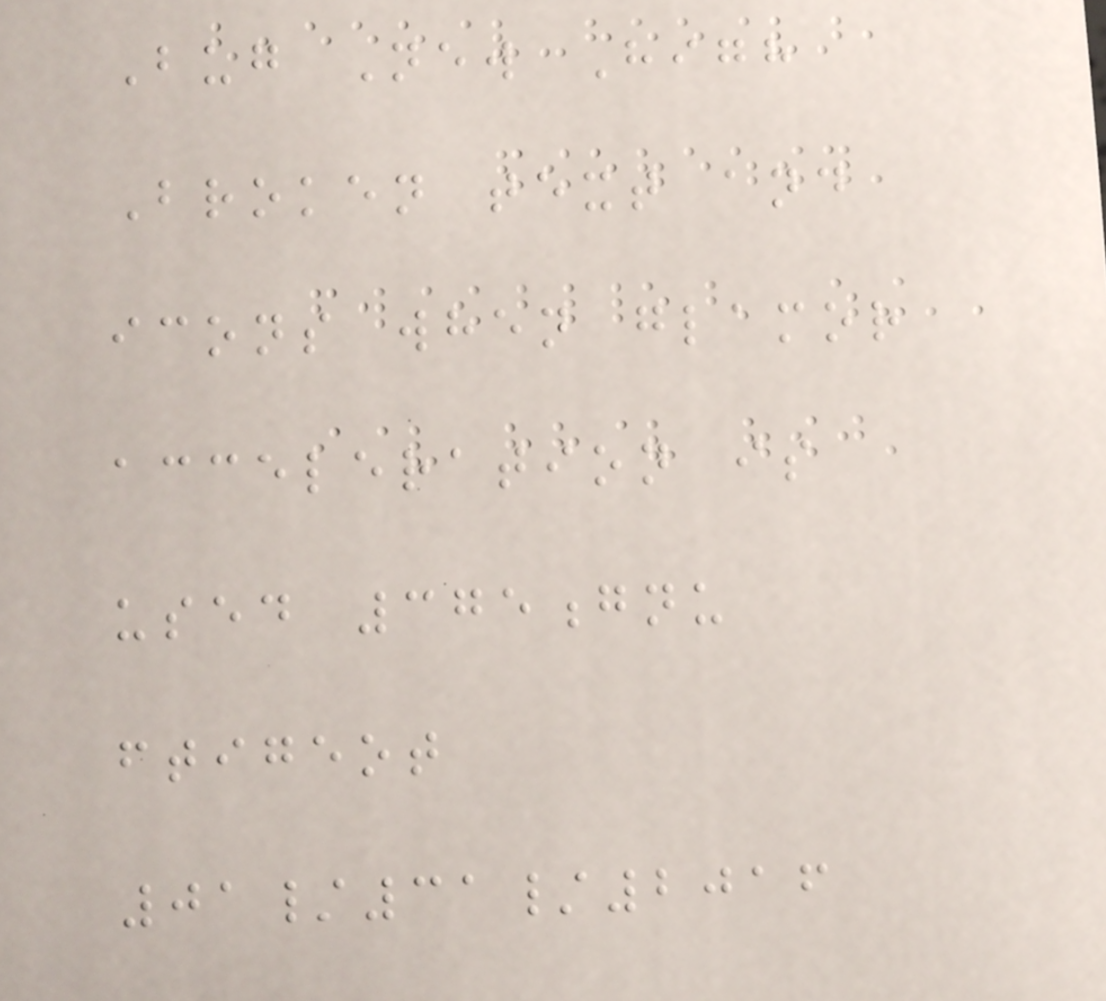Bug New High
Broken text and
icons when glamor
acceleration is
used 375gnu
ftigeot
01/31/2016
